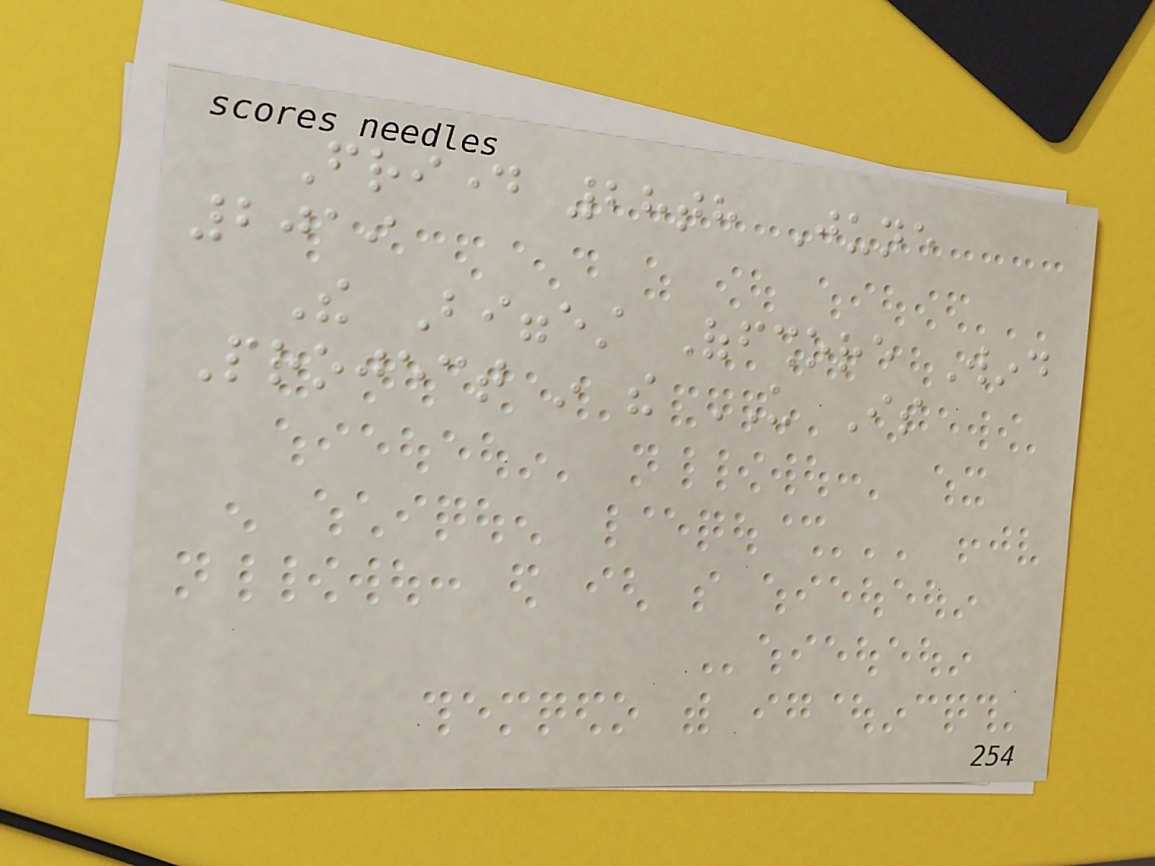Friday 28th June
2019
The Biggest Offshore Wind
Project in the US Is
